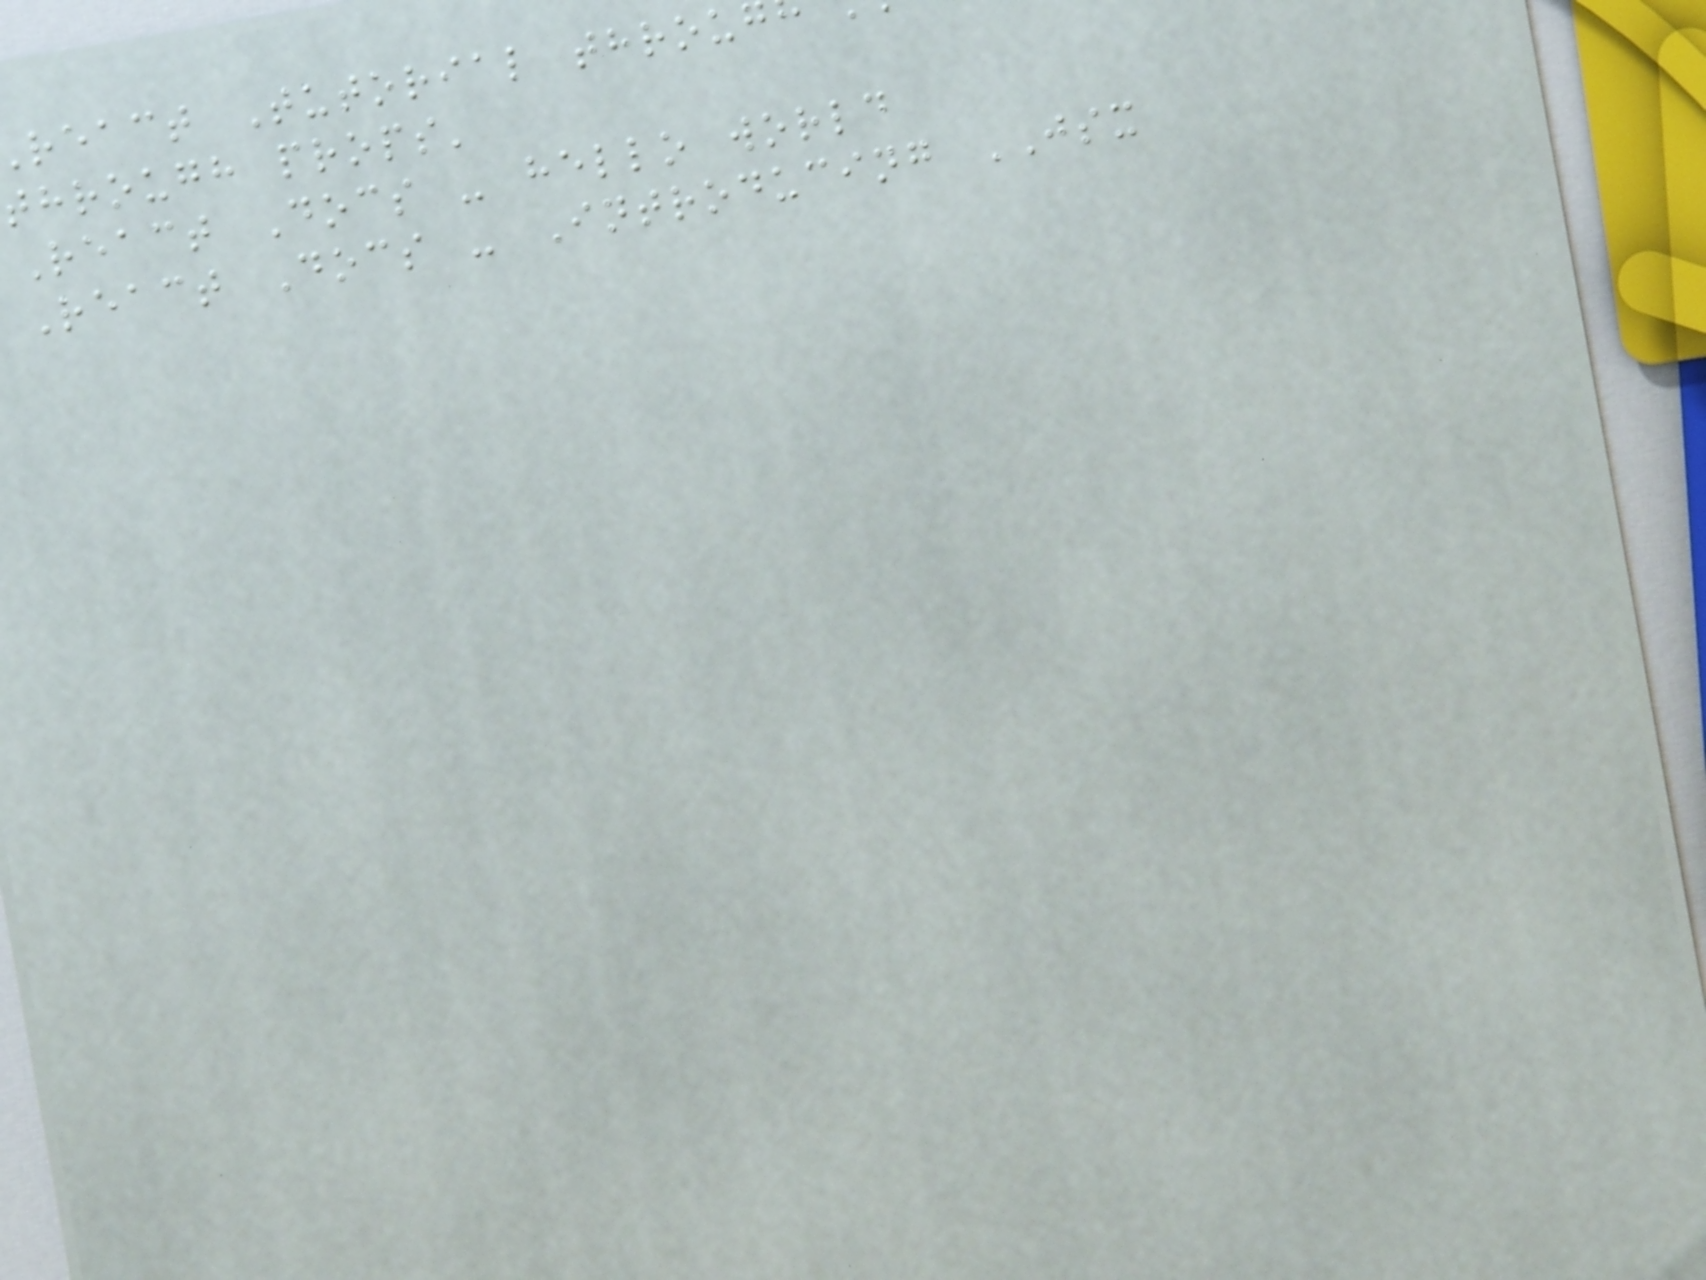react Tutorial throu
through props'
React Docs - hello world
React Docs - Introducing JSX
